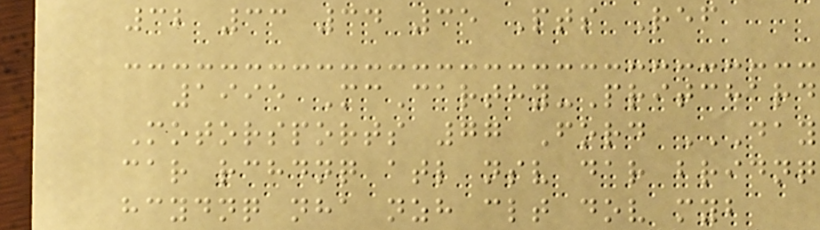32 33 34 35 Pts Ref
1995 McCarthy-Pritchard
Motorsports 77 Ford DAY
CAR RCHDNQ ATL NSV DAR BRIDNQ
HCYDNQ NHA NZH CLT DOV MYB
